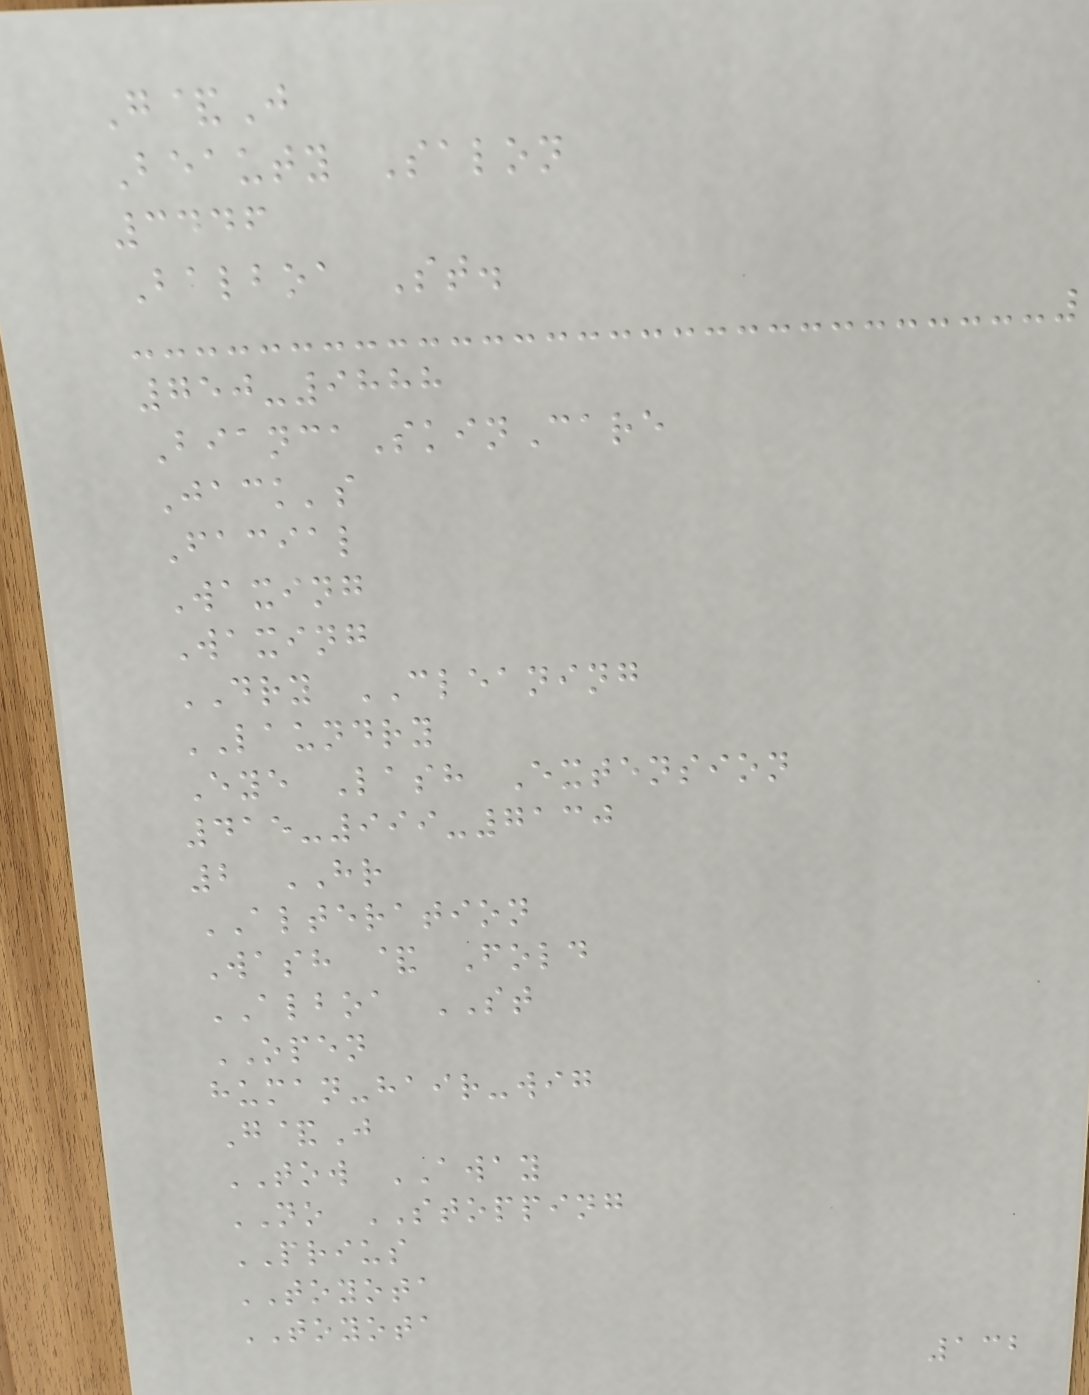G&J
Beauty Salon
3446
Balboa St.
750-9888
BiancaSkinCare
Jack's
Facial
Waxing
Waxing
DRY CLEANING
LAUNDRY
Eye Lash Extension
415-999-7130
2 HR
ALTERATION
Wash & Fold
ALBOA ST
OPEN
human-hair-wig
G&J
TOW AWAY
NO STOPPING
PRIUS
TOYOTA
TOYOTA
132
